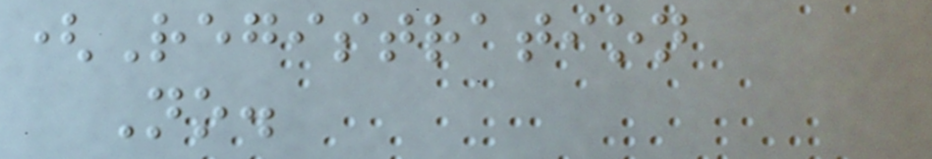(Registration
No.
